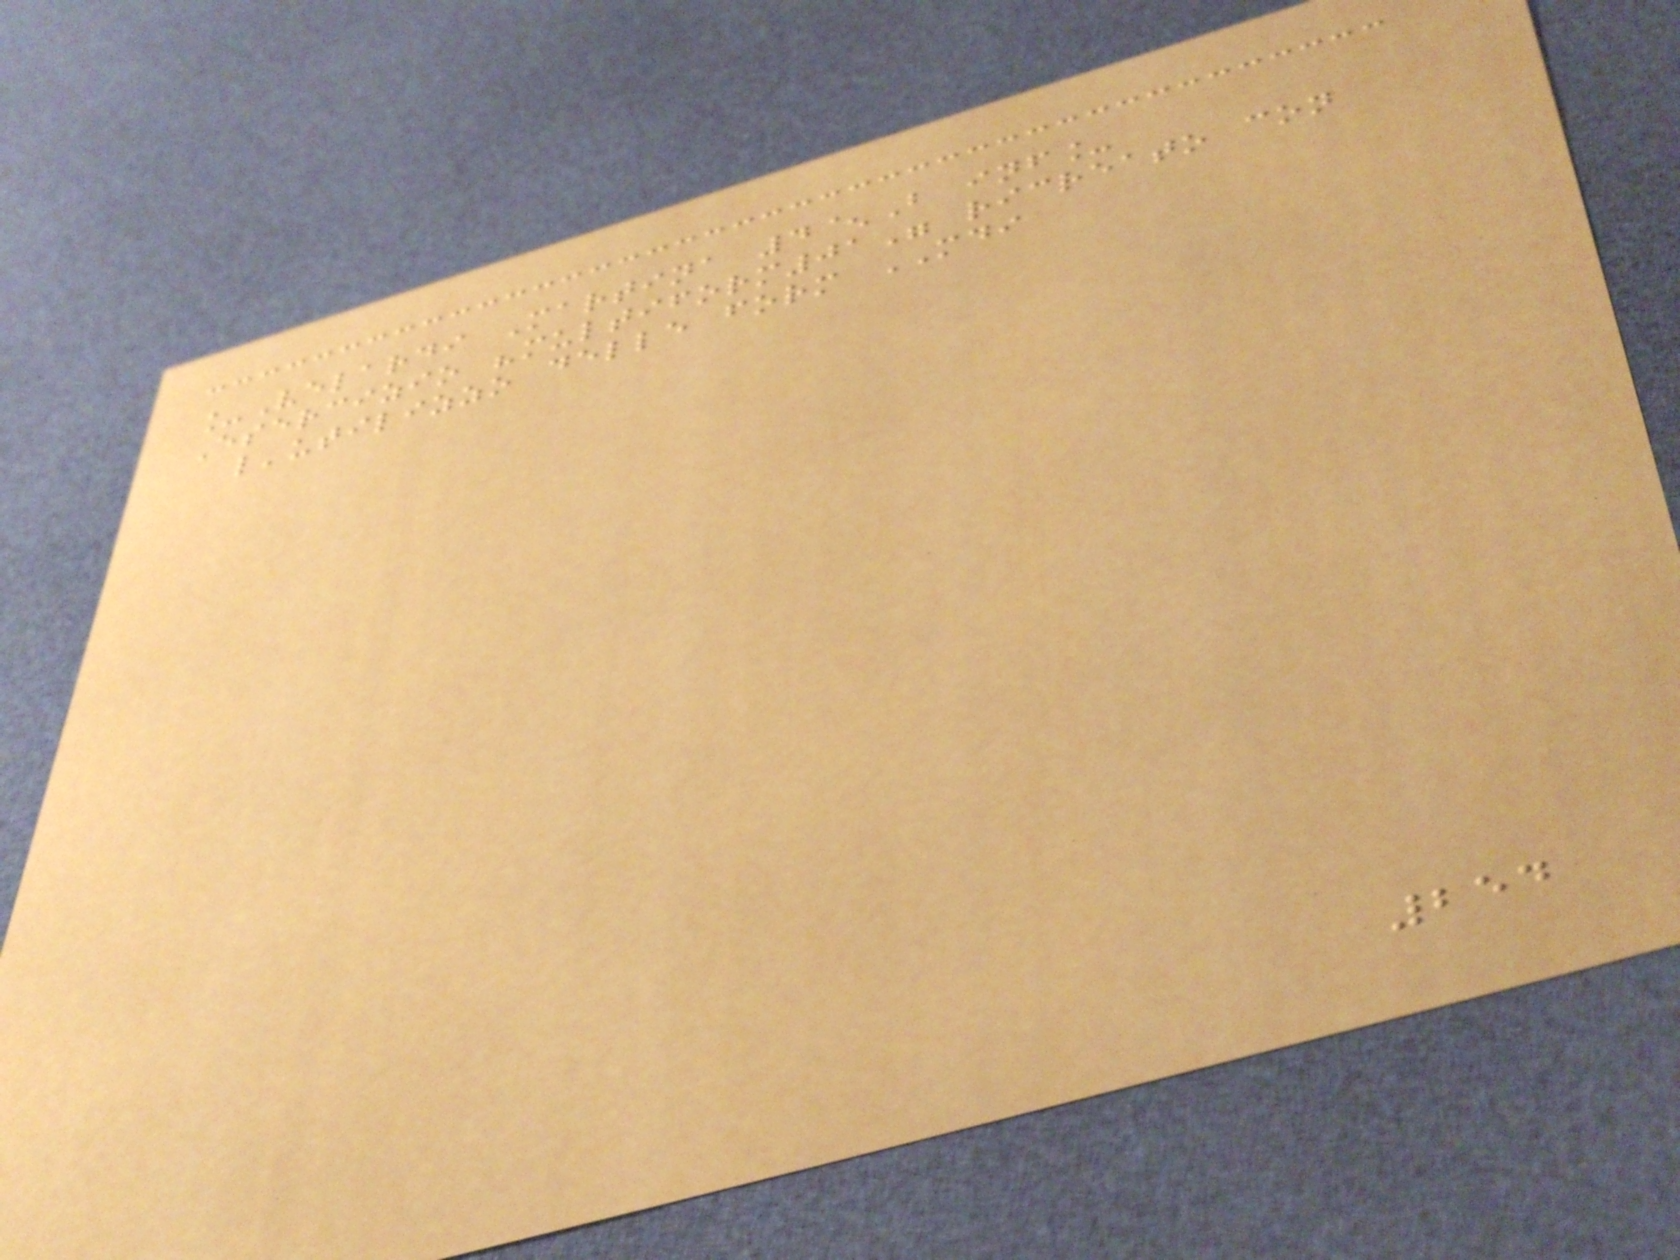_Velardi Martina 4^B inf_
Esercizio "multiform01" ricreato con
l'utilizzo delle form MDI
254
